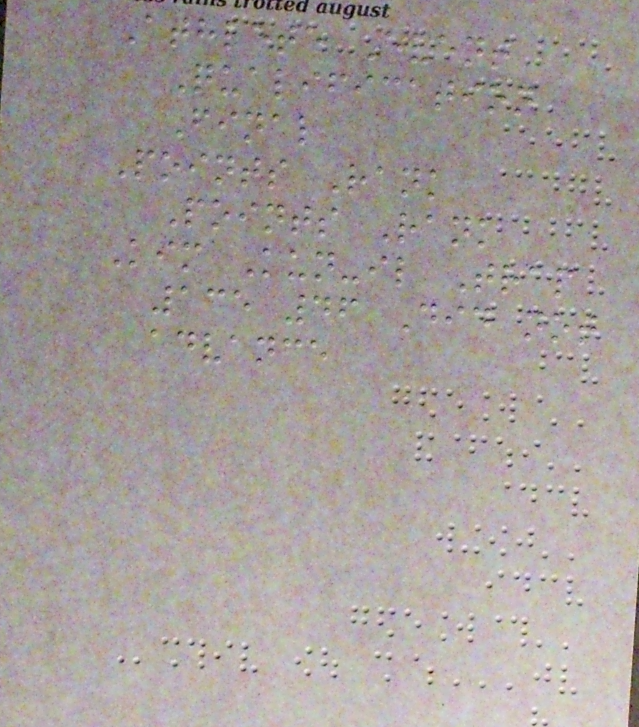Athlete Event
Qualification
Final
Points Rank
Points Rank
Kim Kun-il Trap
135 46 Did not
advance
